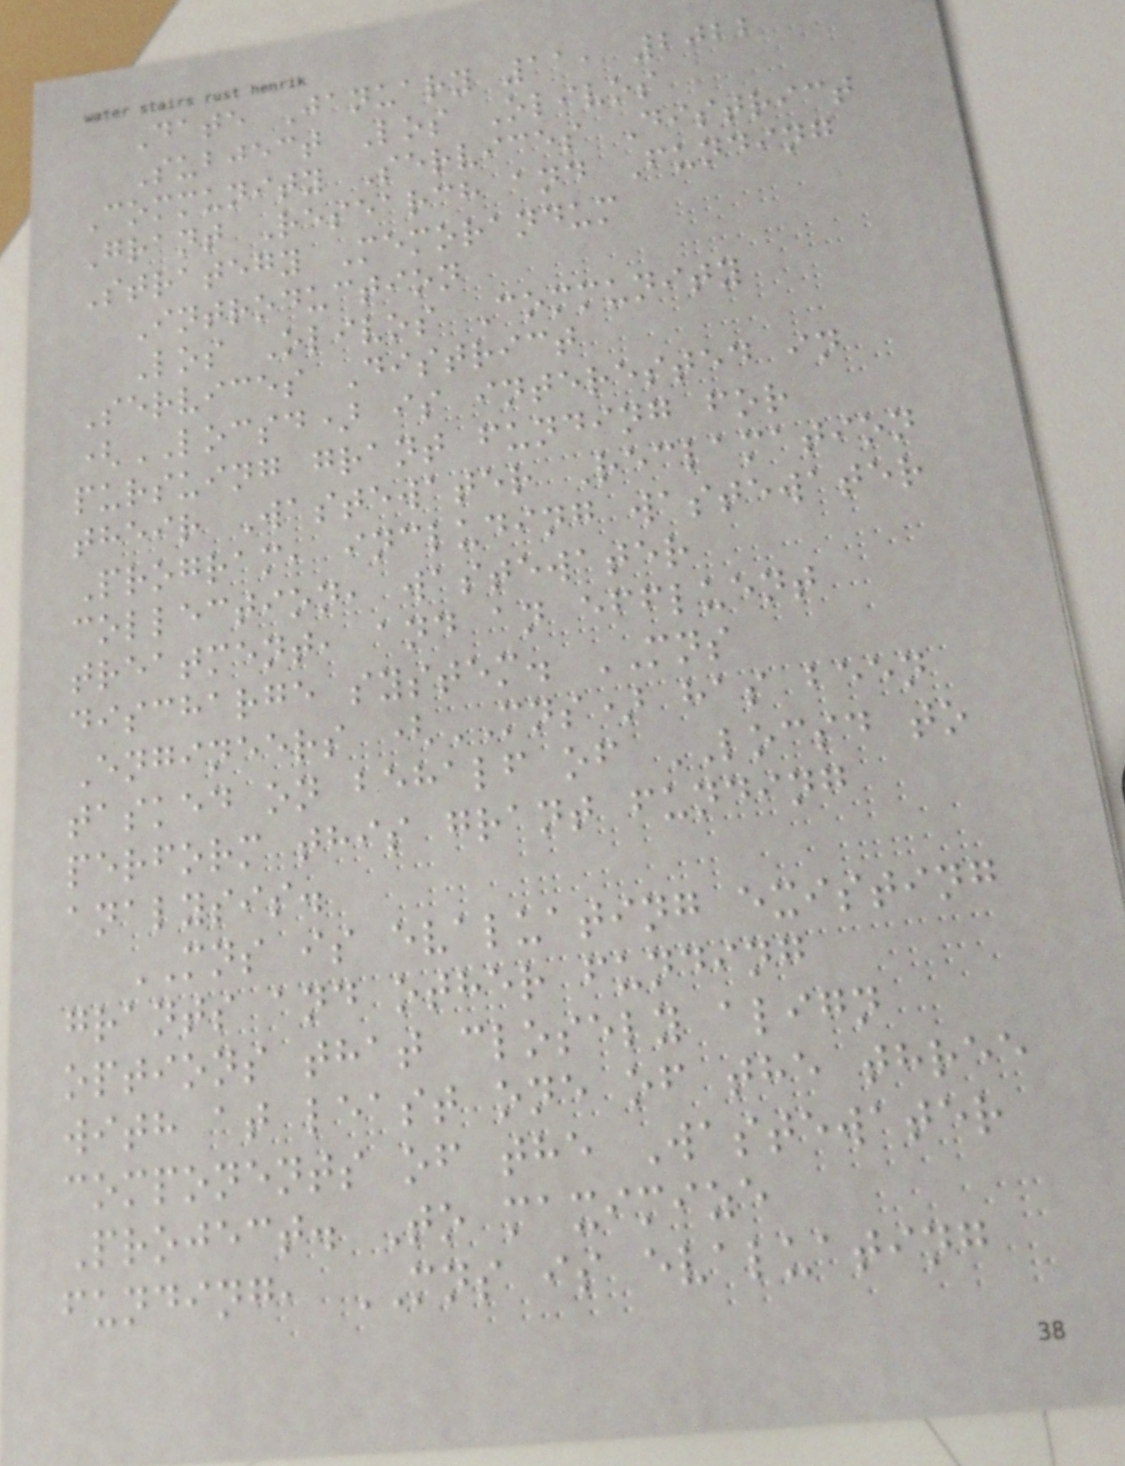Date January 11, 2022
Subject Los Olivos
Community Services District
Grant Research and Funding
Strategy Memorandum
Introduction
Los Olivos Community
Services District
(LOCSD) is interested in
pursuing grant funding for
their Wastewater Reclamation
Program, including wastewater
collection, wastewater
treatment, and an effluent
discharge system. MNS
Engineers (MNS) has been
tasked on behalf of LOCSD to
perform this grant funding
analysis.
MNS is evaluating existing
grants and other funding
options that closely align
with at least one of the three
components of the Wastewater
Project. To maximize
funding, MNS is evaluating
